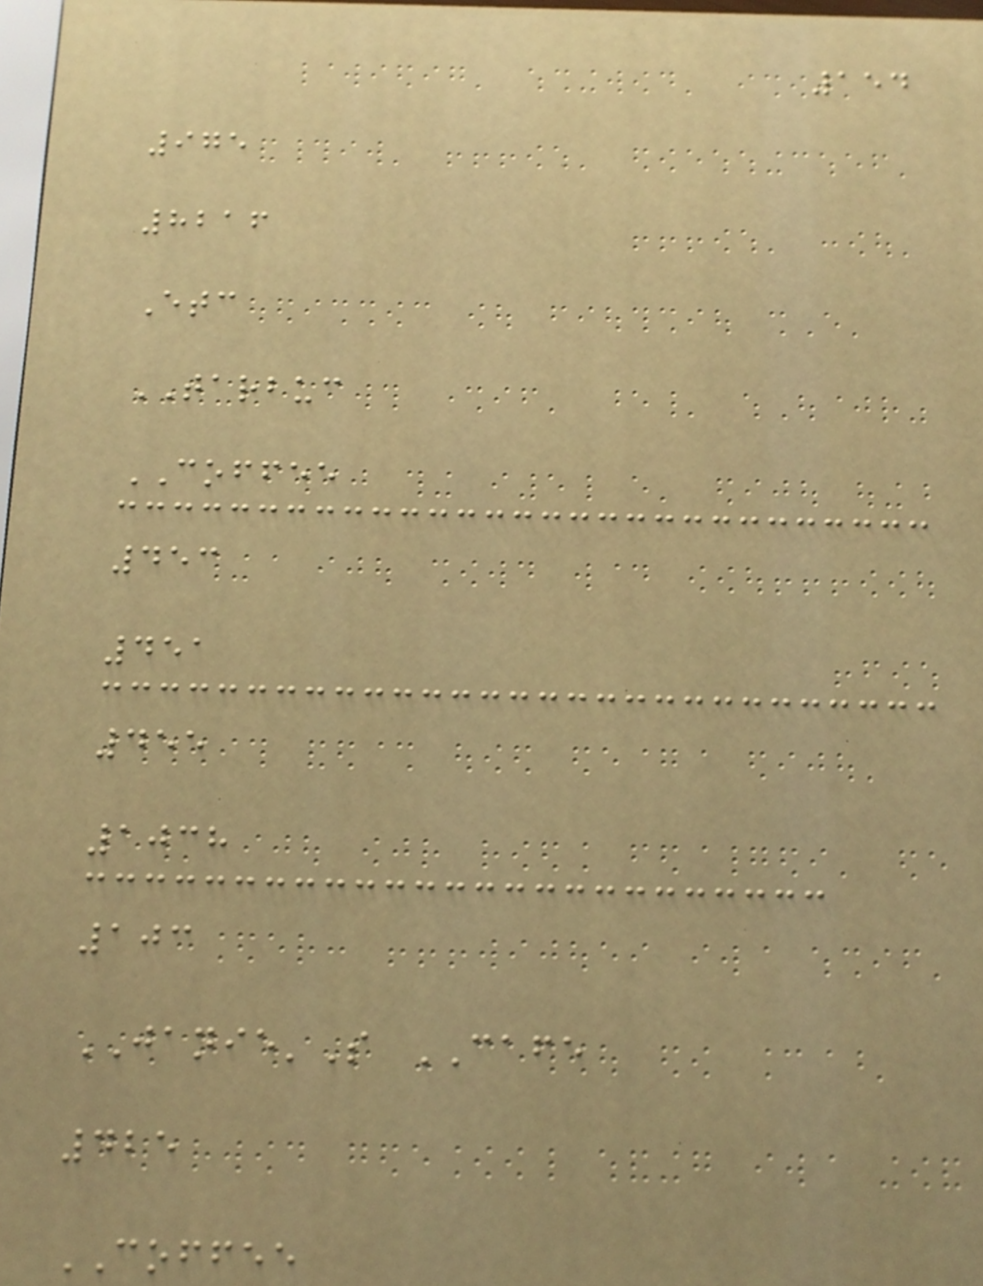154
975
8216
Etc
TARBUC
COFFEE
453
451
455
1038
103
JANIE'S CAFE
425
COFFEE
